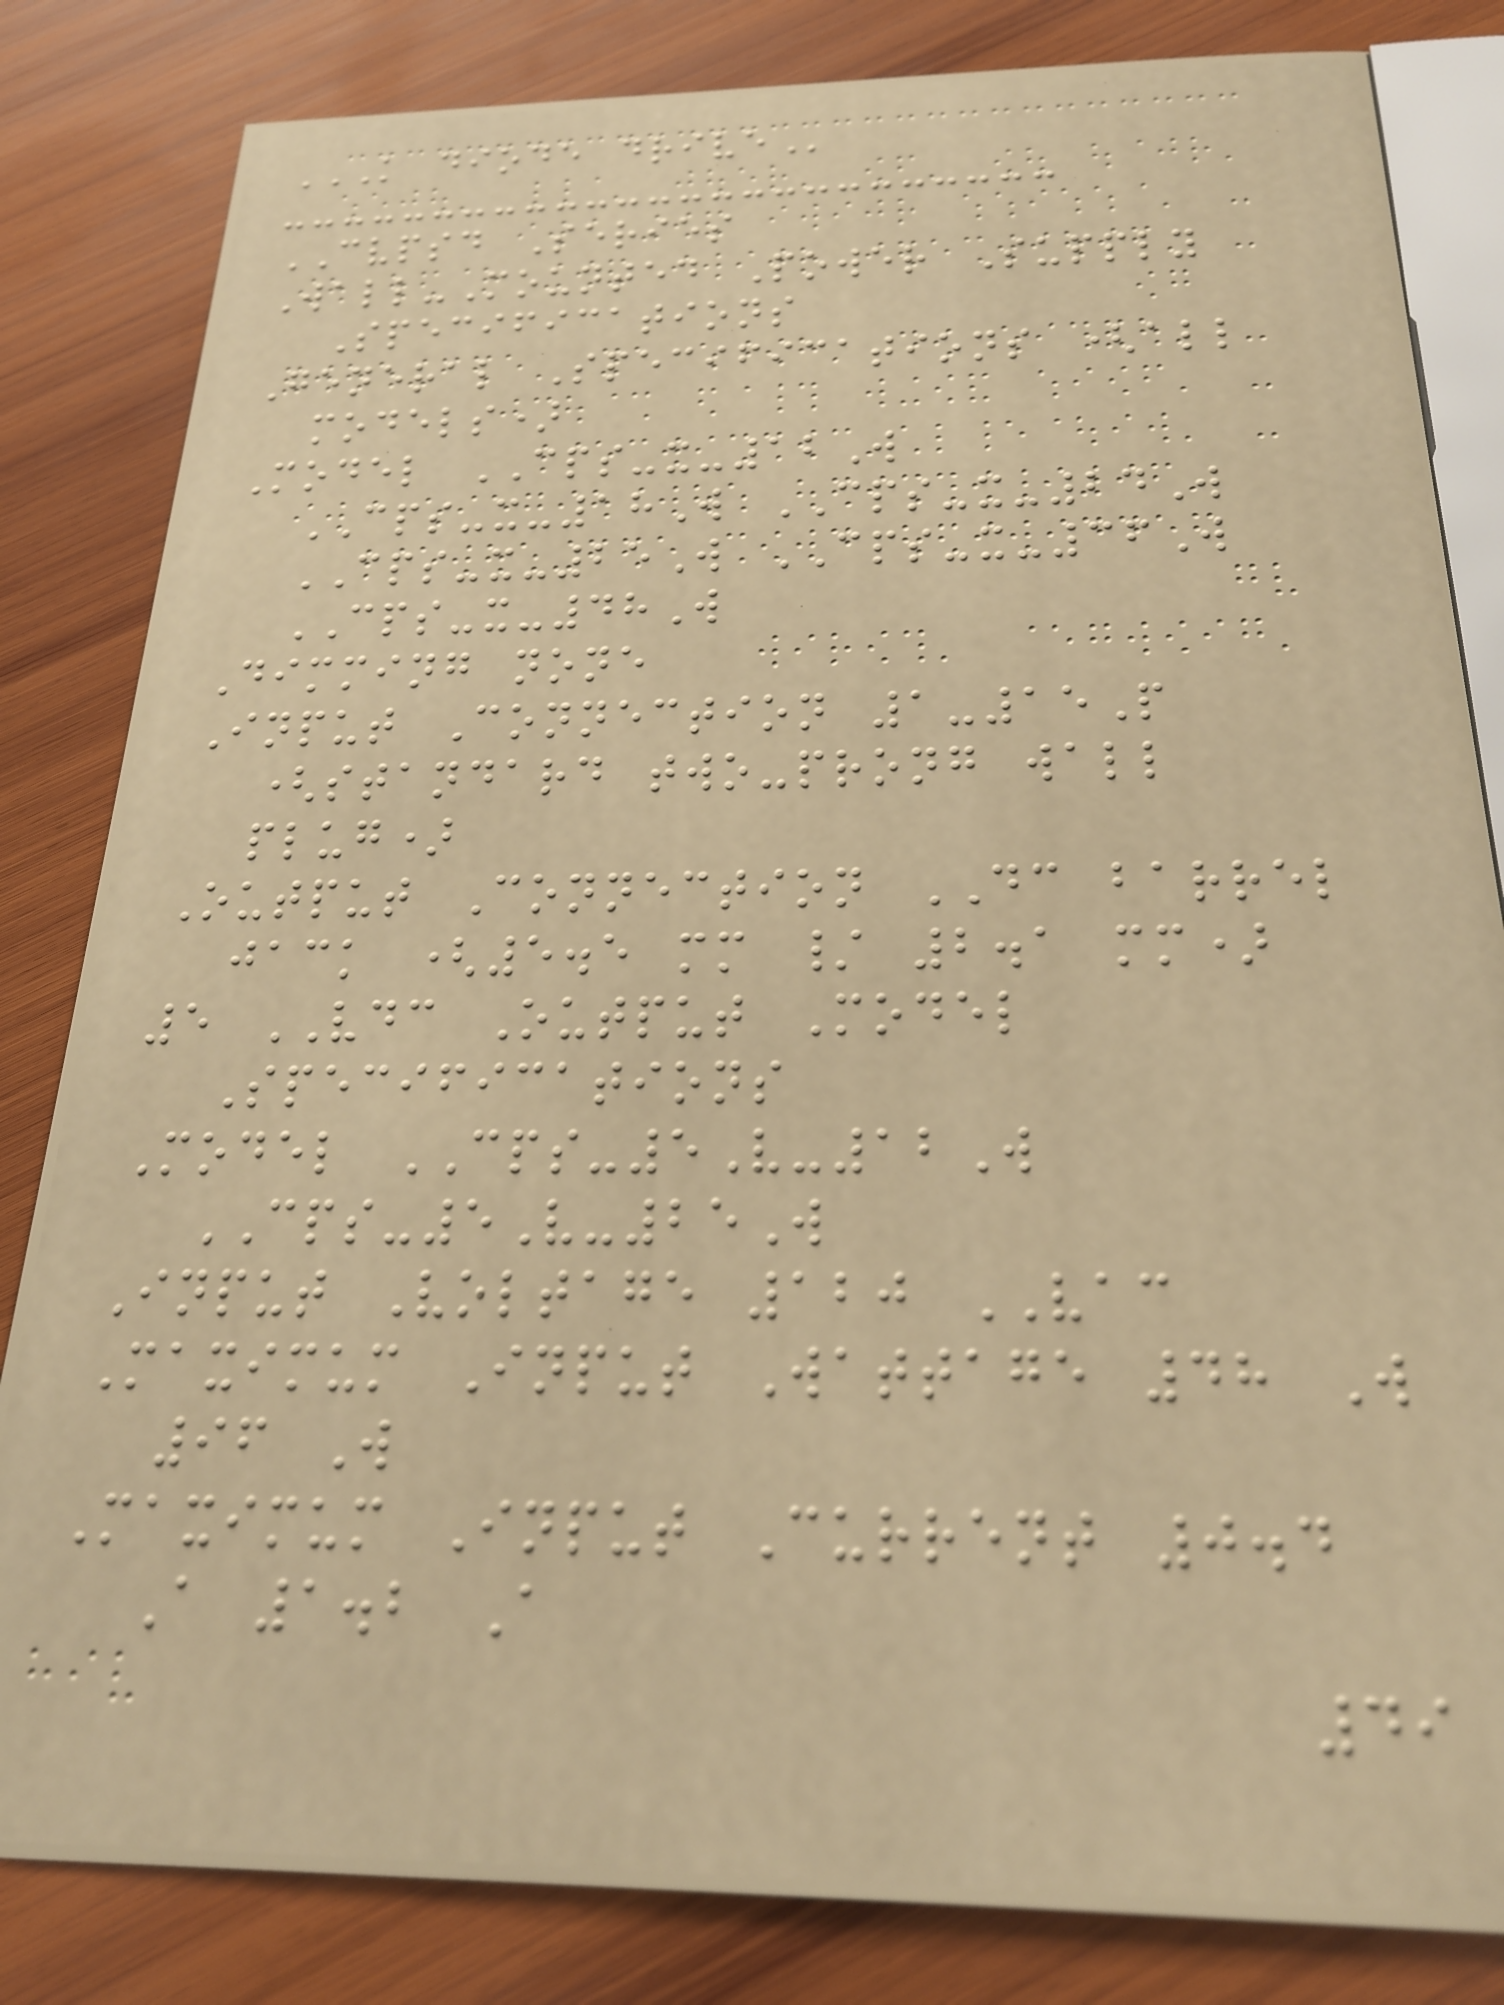K DIODE DRIVE
CVPSD Series
Wall-Mounted Power Supply
Specifications
General Specifications (all
models)
Model CPS-x-12W
CPS-x-18W CPS-x-24W
CPS-x-25W CPS-x-36W
CPS-x-48W
Dimming none
Input Connection 1-15P
(standard two-prong wall
plug)
Output Connection DC barrel
jack (5.5 mm / 2.1 mm)
5 VDC Output Model
Specifications
Model CPS-5V-12W
CPS-5V-25W
Input Voltage 120 VAC
Maximum Input Wattage 48 W
96 W
Maximum Input Current 0.4
A 1.2 A
49
